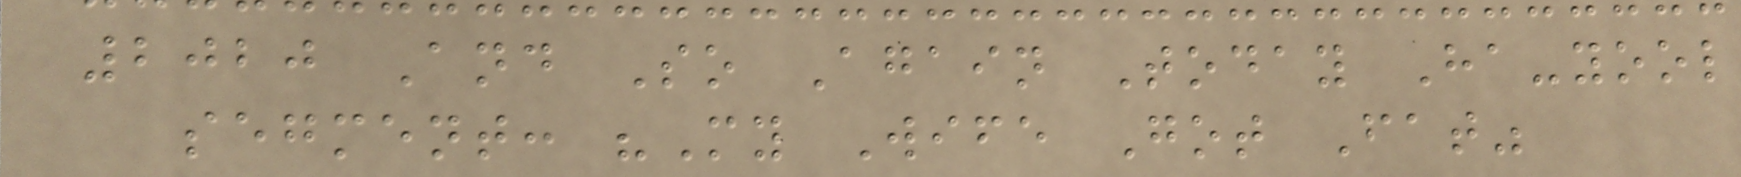2020 And So Again Today Ha-yool
segment: "My Wife Got Fat"
